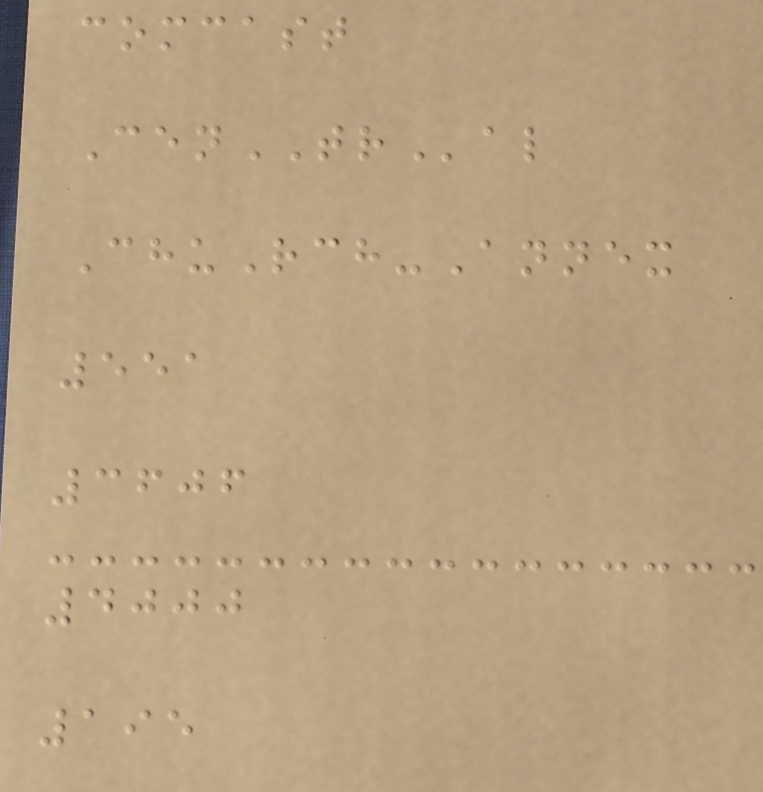comcast
CenTRal
ChuRch-Annex
551
3606
4000
195
